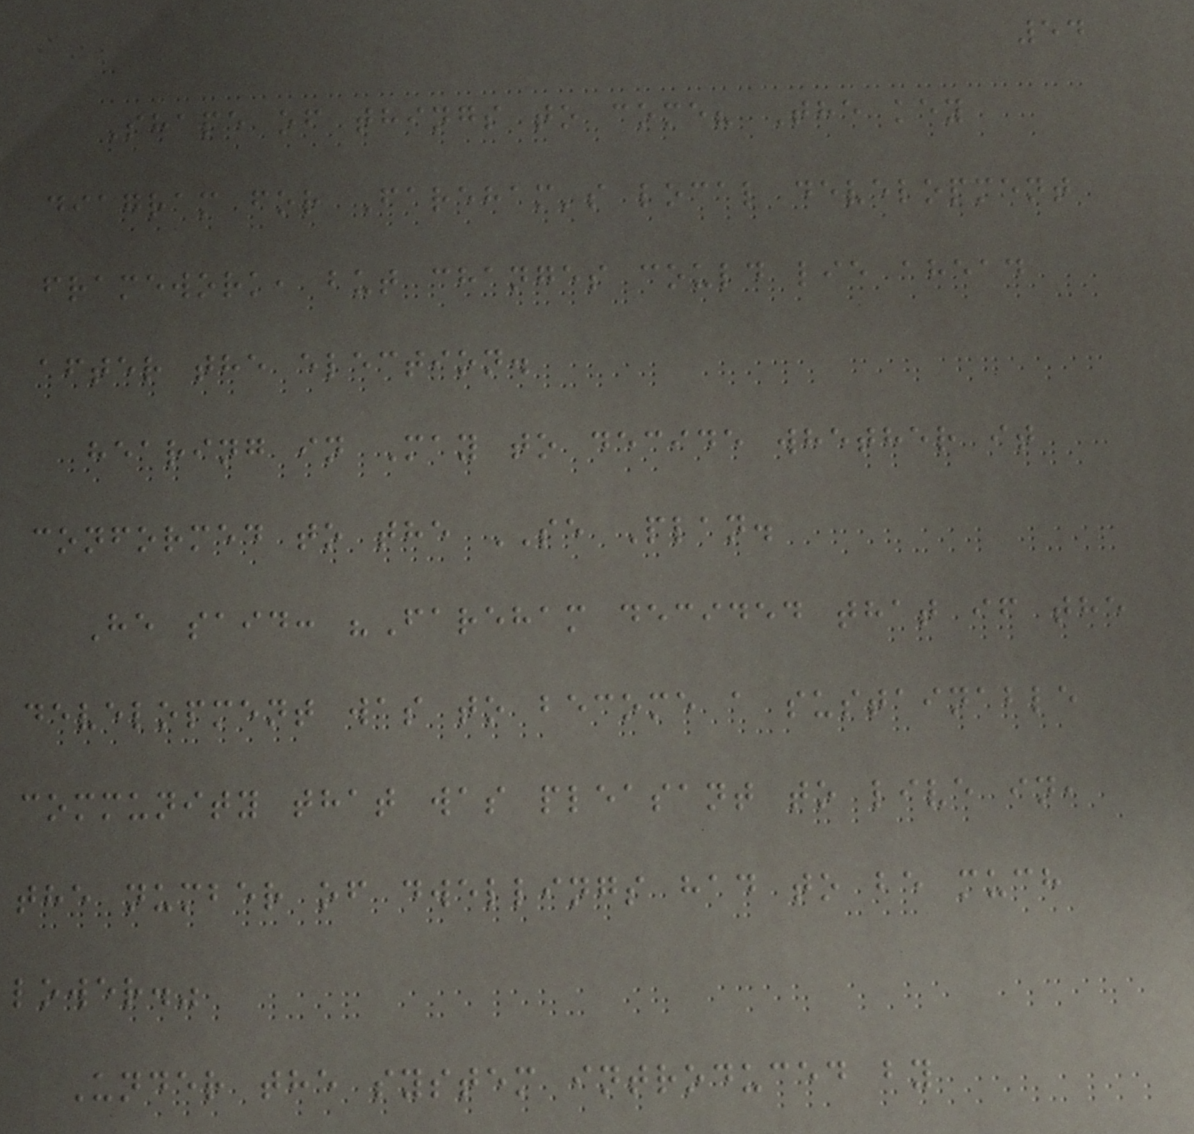54
Shape of things to come? The key
diagram for Fareham's local development
framework, but changes could lie ahead
after the election.
hearing in May to decide whether it
conformed to the SE Plan.
He said: "Fareham decided that if the
development was to become a sustainable
community that was pleasant to live in,
the number of dwellings had to be much
lower."
Under the system introduced by
